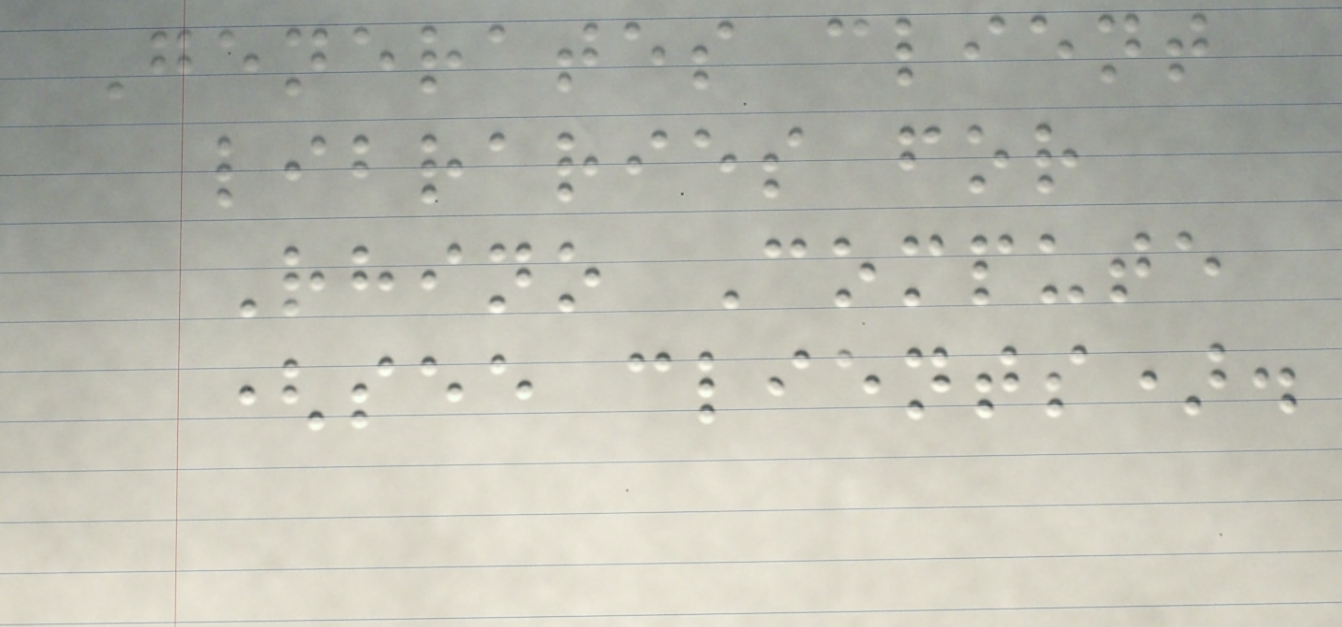Generates client
libraries for
Rhino Compute
(see clients).
